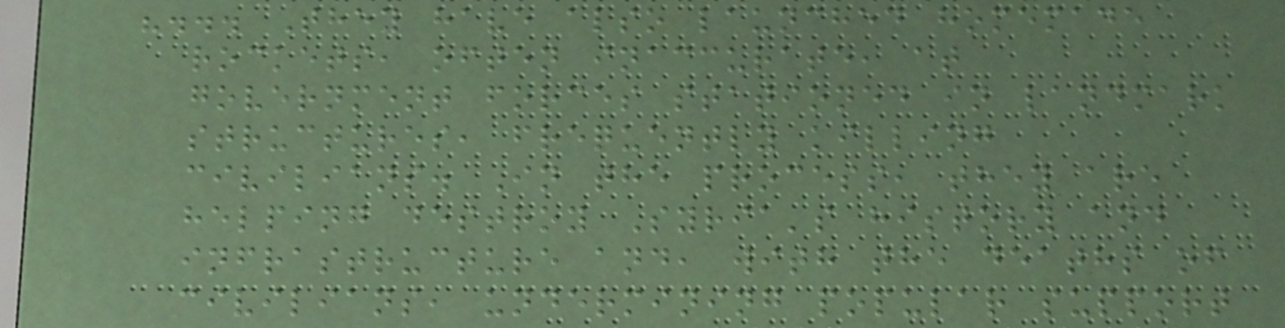"... They have also launched homemade
rockets, often inaccurate, at
government forces stationed in landmark
structures, frequently killing
civilians. In the process, they are
helping destroy Syria's history and
infrastructure and, with the deaths of
civilians, undermining popular support
